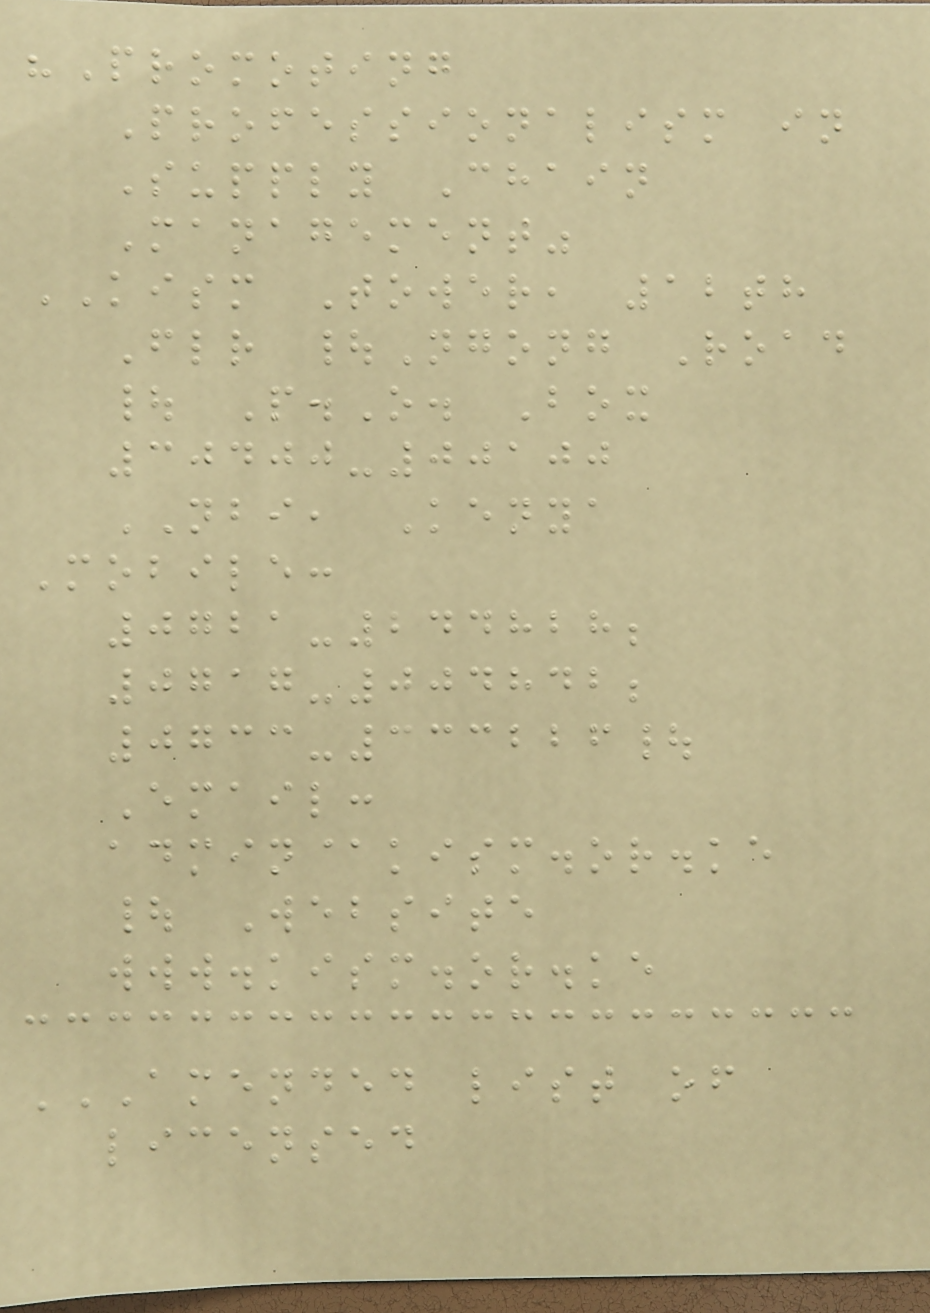"Promoting
Professionalism in
Supply Chain
Management"
KISM Tower, 12th
Flr |Ngong Road
| P.O. Box
30400-00100
NBI, Kenya
Mobile:
0721-244828;
0717-004842;
0733-333226|
Email:
admin@kism.or.ke
| Website
www.kism.or.ke
AMENDED LIST OF
LICENSED
